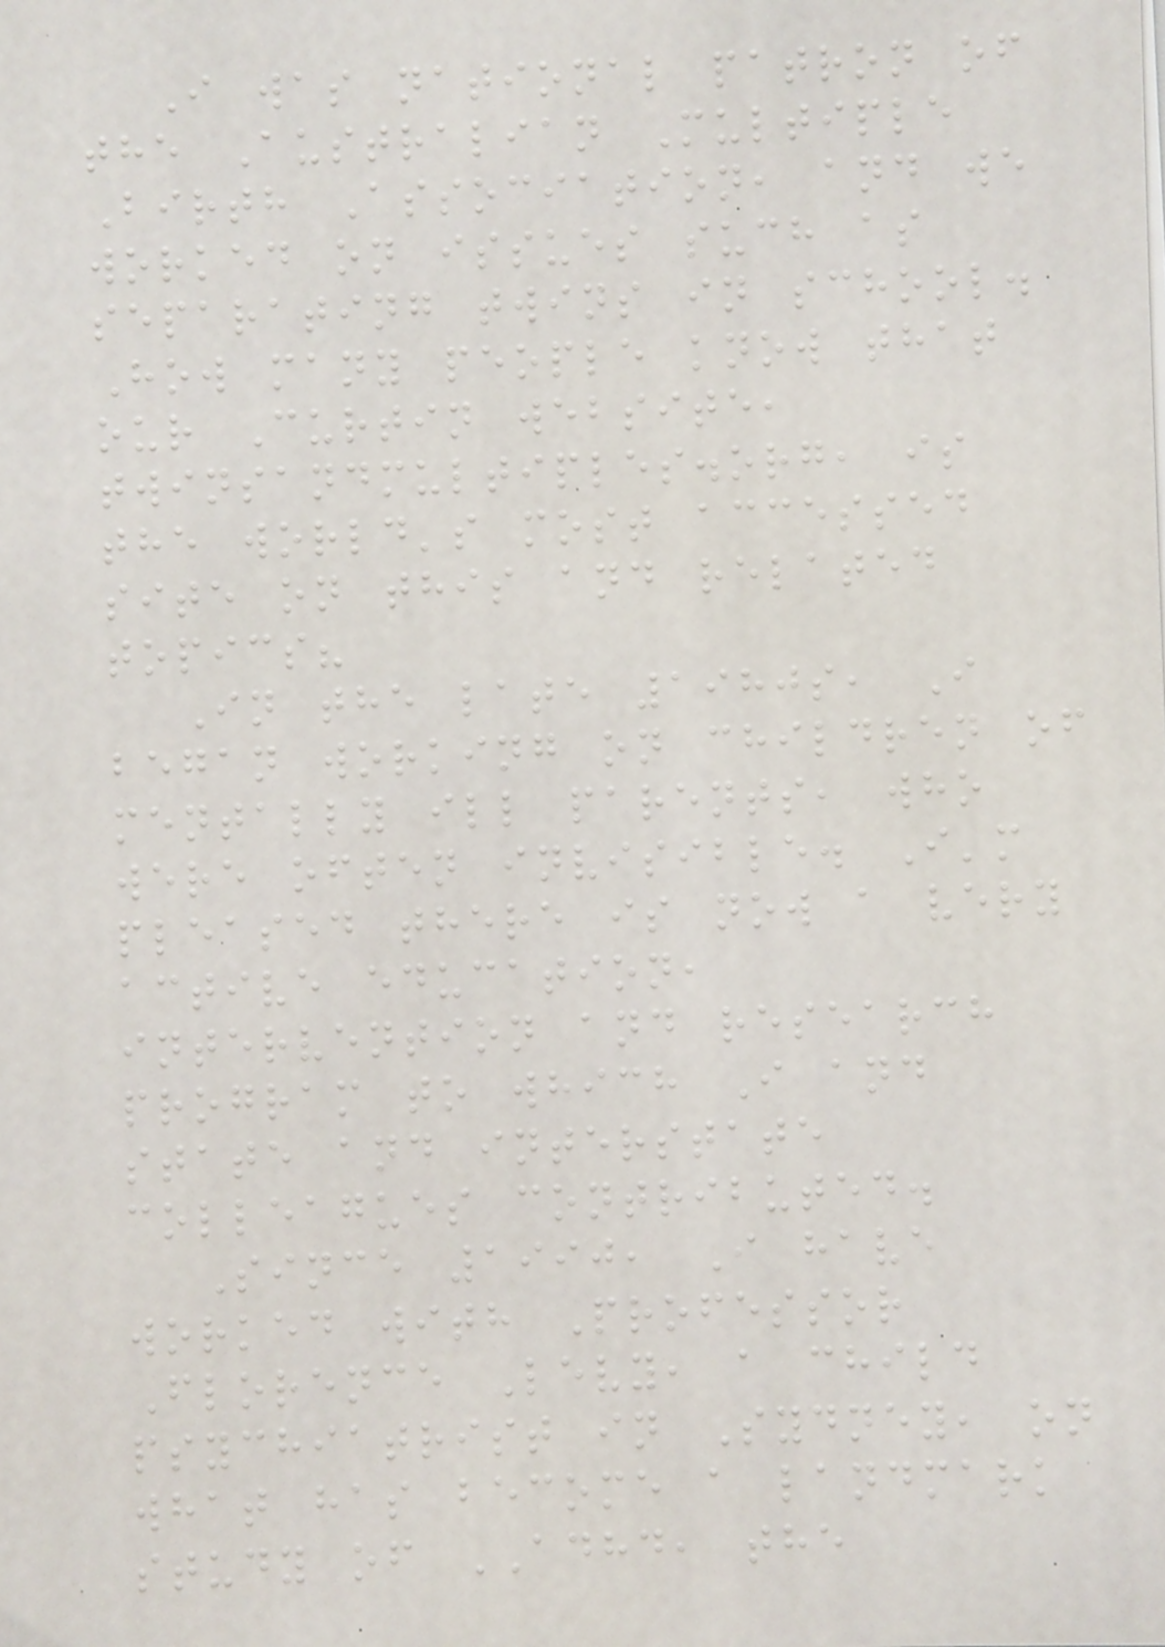I was national patron of
the Australian Multiple
Birth Association, and we
worked on issues such as
separating twins in school.
How many people know that
our Curtin website,
twinsandmultiples.org, is
the world's most accessed
site on this and related
topics?
In the late 1980s, I
began working on children of
mentally ill parents, who
were often invisible. I'm
pleased there is now a very
active education,
intervention and research
program to which I and
state and interstate
colleagues contributed.
Since 1990, I have
worked with Professor
Florence Levy, a child
psychiatrist in Sydney, on
what has become a landmark
study of ADHD, the
